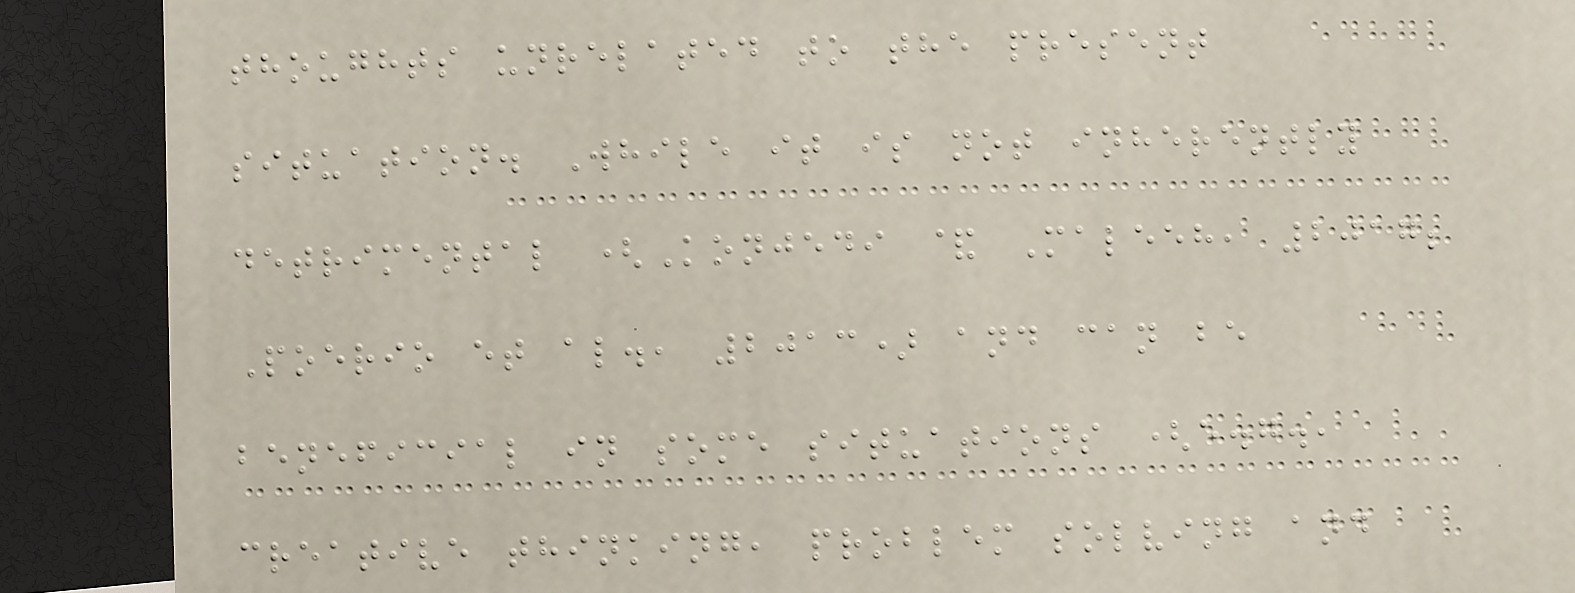thoughts unrelated to the present
situation. While it is not inherently
detrimental (Konjedi & Maleeh, 2017;
Poerio et al., 2013) and can be
beneficial in some situations (e.g.,
creative thinking, problem solving and
